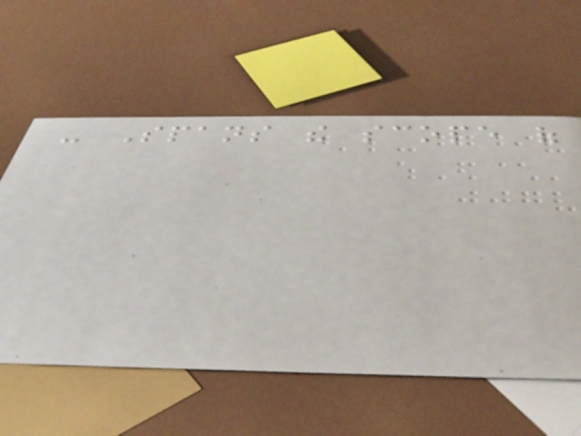- Spans the scope of
